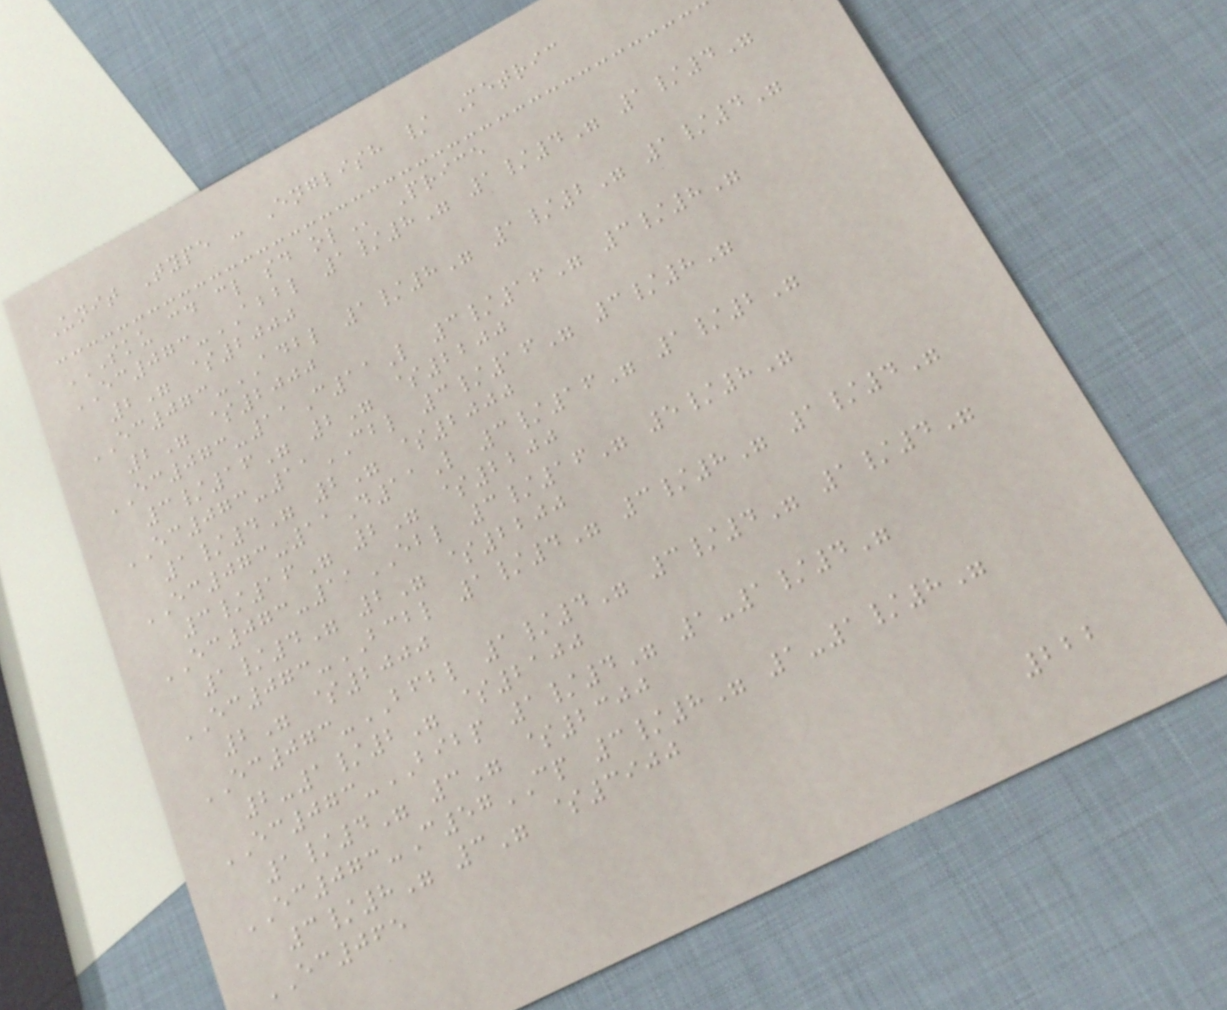Unit Type - English / Metric
SKU CD CL SD OL Price
EC073-ABBL 1/8" 1/4" 1/4"
2" $2000
EC073-ADBL 1/8" 1/2" 1/4"
2" $2000
EC073-11C11L 3/16" 3/8"
3/16" 2" $2200
EC073-11CBL 3/16" 3/8"
1/4" 2" $2000
EC073-11D11L 3/16" 1/2"
3/16" 2" $2200
EC073-11EBL 3/16" 5/8"
1/4" 2" $2200
EC073-BCBL 1/4" 3/8" 1/4"
2" $2000
EC073-BFBL 1/4" 3/4" 1/4"
2-1/2" $2100
EC073-BIBP 1/4" 1-1/4"
1/4" 3" $2300
EC073-C57CP 3/8" 1-1/8"
3/8" 3" $3900
EC065
222
